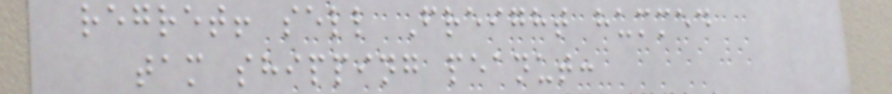regret! sell Freight hummed
tam shipping peanut:
